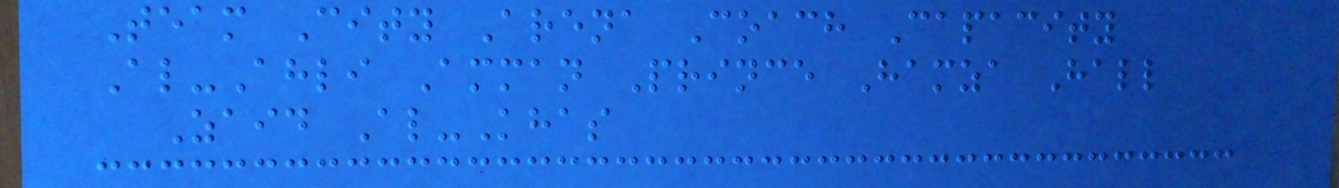Team City Arena Coach Capacity
Al-Ahli Amman Prince Hamza Hall
Zaid Al-Khas
